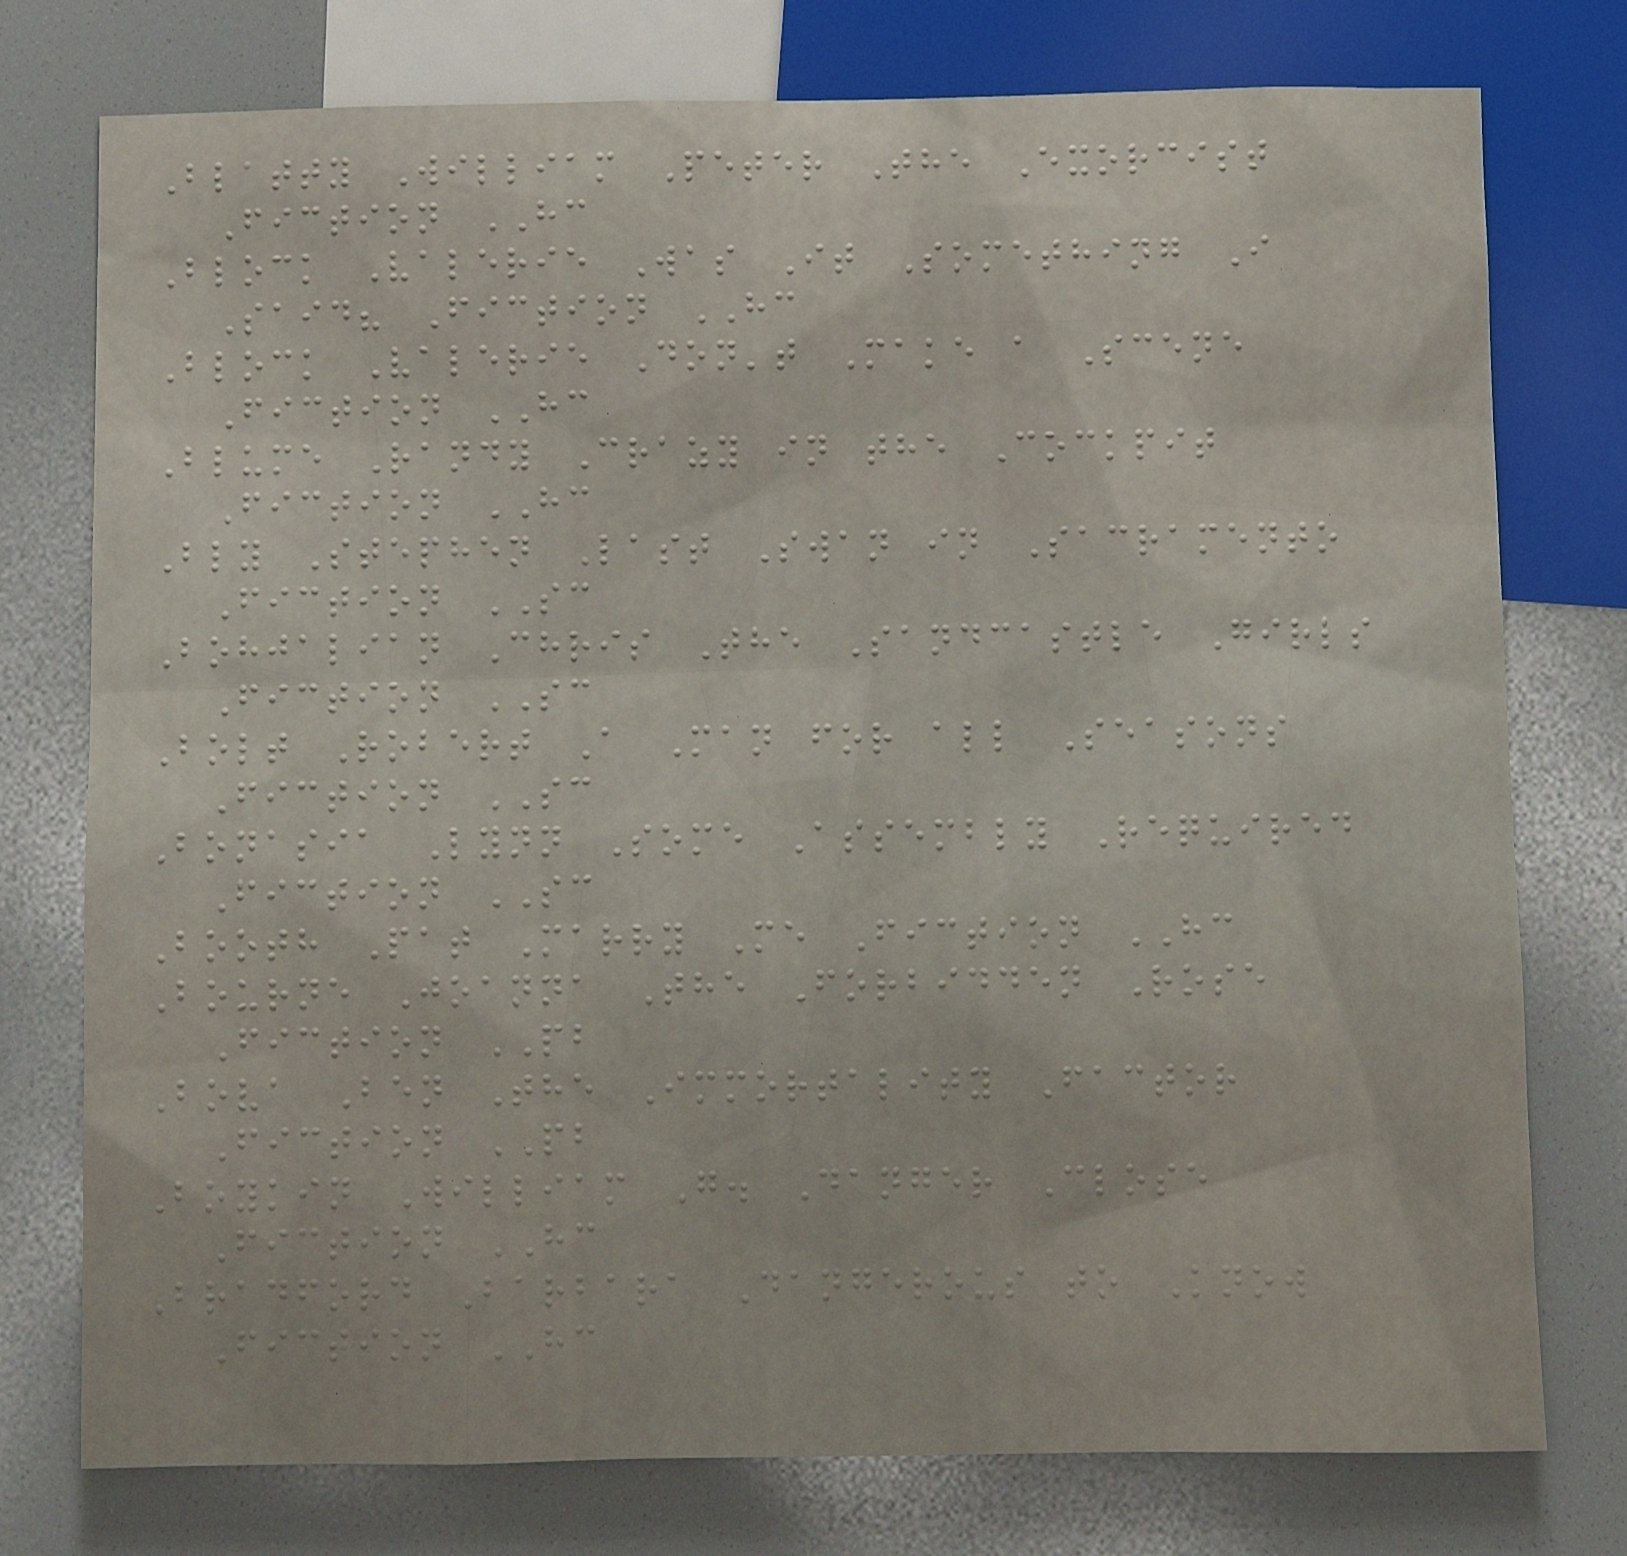Blatty William Peter The Exorcist
Fiction HC
Block Valerie Was It Something I
Said? Fiction HC
Block Valerie Don't Make a Scene
Fiction HC
Blume Randy Crazy in the Cockpit
Fiction HC
Bly Stephen Last Swan in Sacramento
Fiction SC
Bohjalian Chris The Sandcastle Girls
Fiction SC
Bolt Robert A Man for all Seasons
Fiction SC
Bonasia Lynn Some Assembly Required
Fiction SC
Booth Pat Marry Me Fiction HC
Bourne Joanna The Forbidden Rose
Fiction PB
Bova Ben The Immortality Factor
Fiction PB
Boykin William G. Danger Close
Fiction HC
Bradford Barbara Dangerous to Know
Fiction HC
